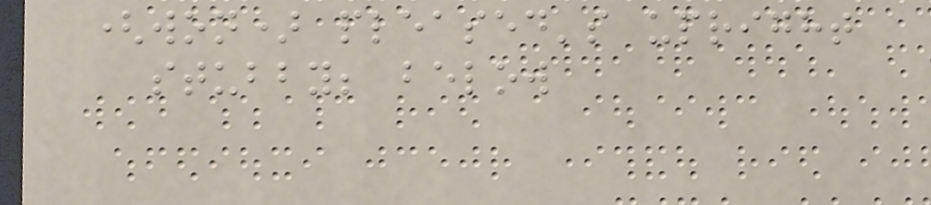(won) pleased's upright
stubby; below
